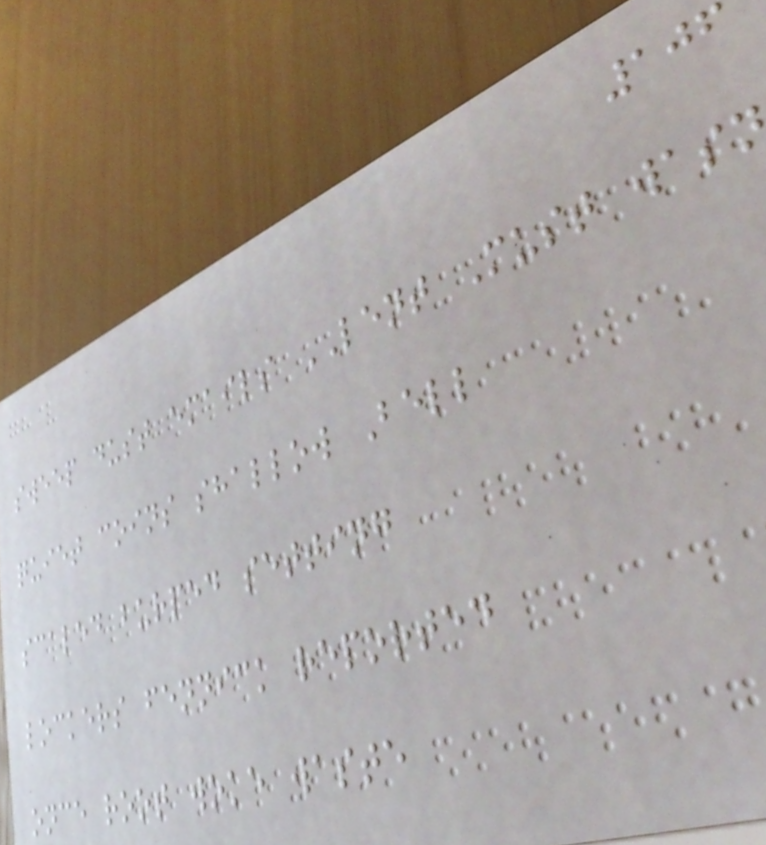106
sweep dust emails LENT Must wasn
quiet coins shallow Bell
scaled burped setting
lockers fennick reported
once root woke waste
